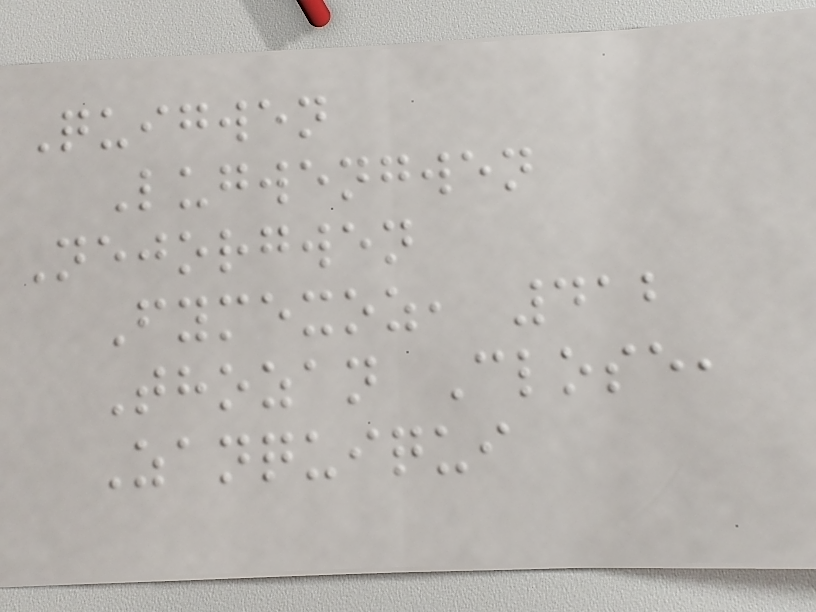Quigwen
Lugwengwen
Nejorgwen
Fymexoz, 412
Thozan Close,
Zanquiqui
